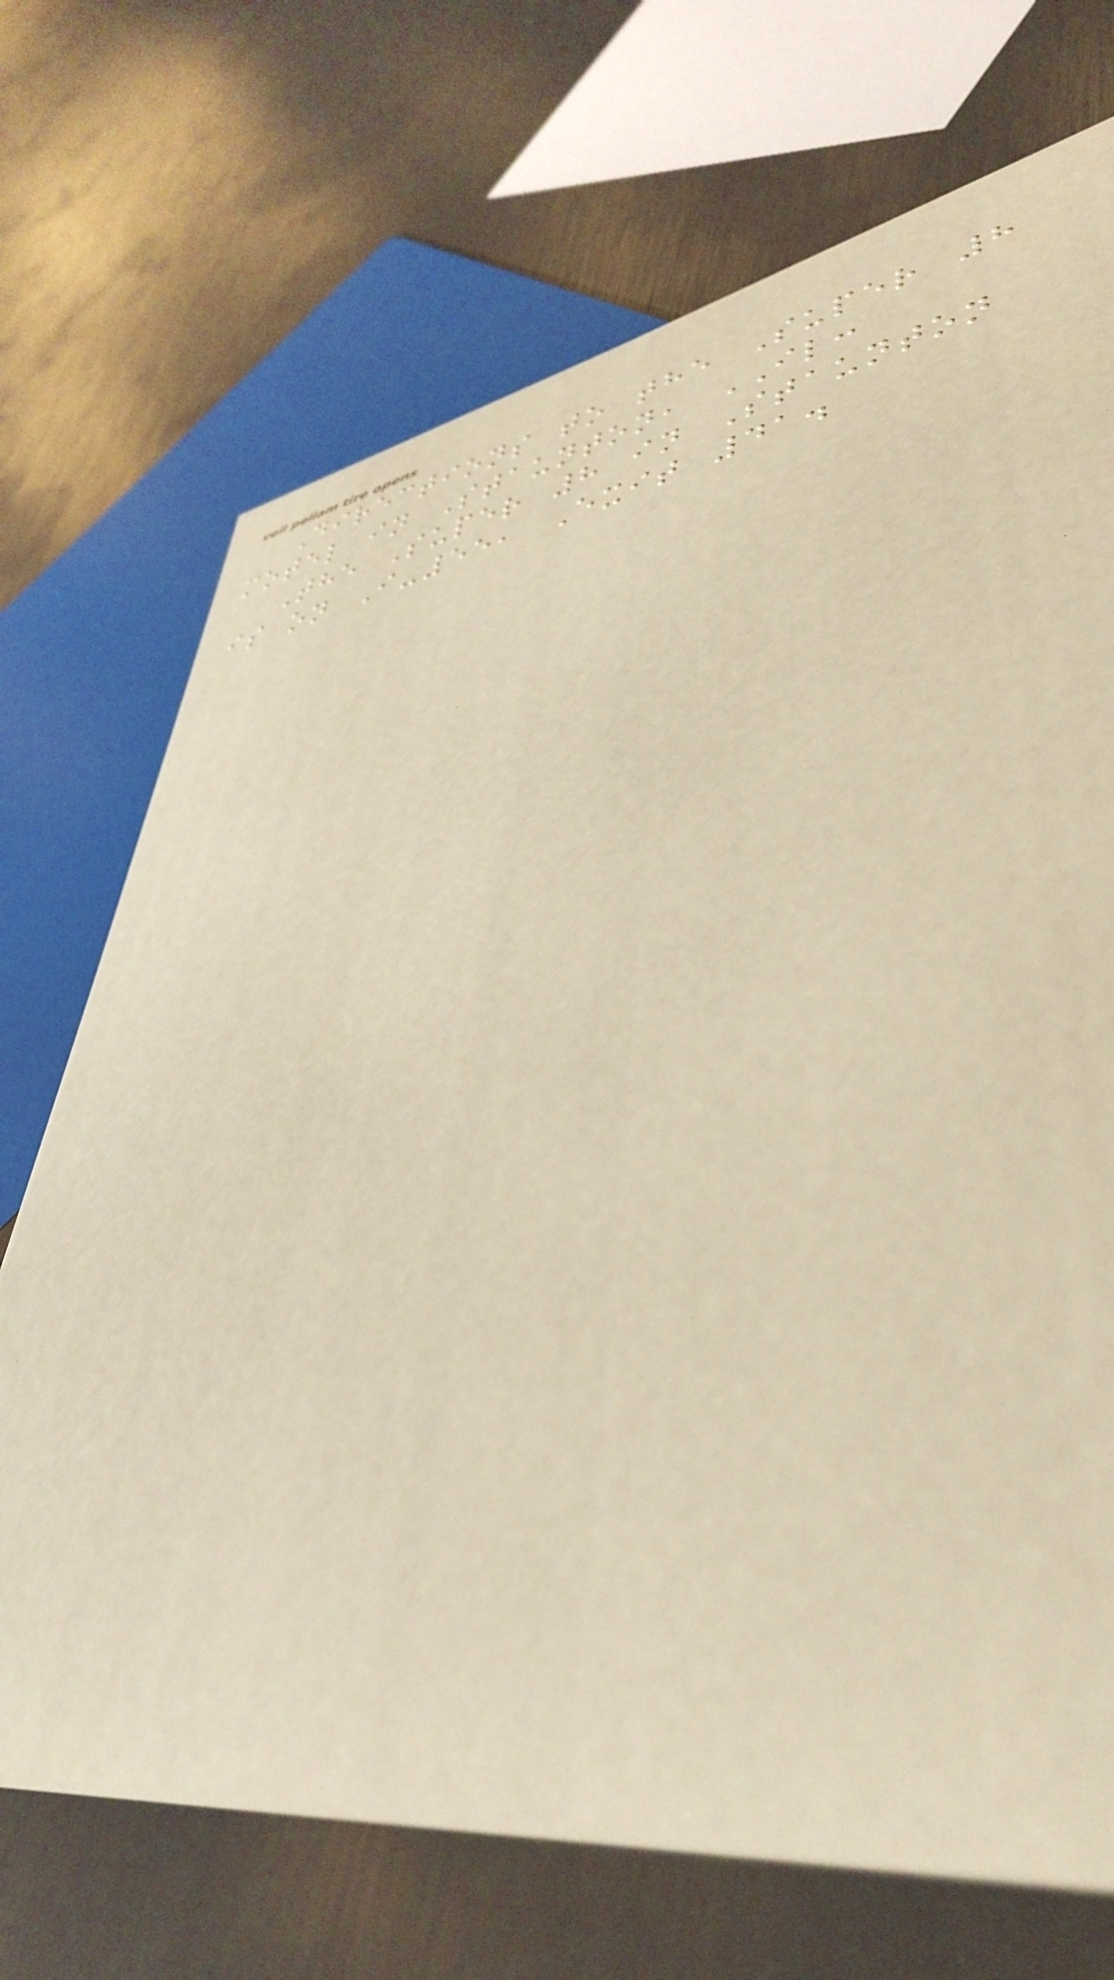Directions to the Super 8
motel in Staunton, IL:
The Super 8 in Staunton
is on I-55, Exit 41.
